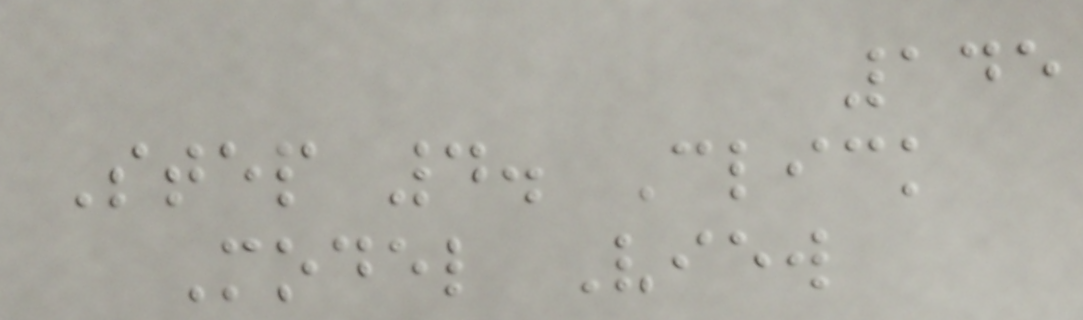145
Step 4. Click
Model View
